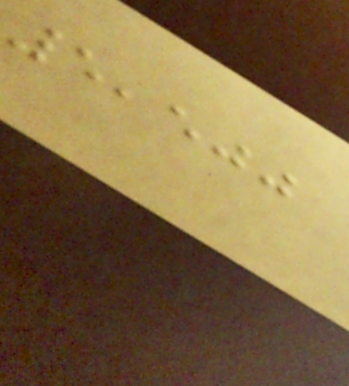5,500
